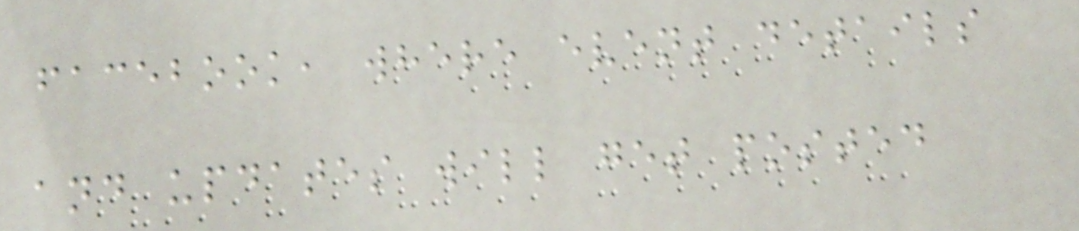facebook, where event details
and updates will get posted
